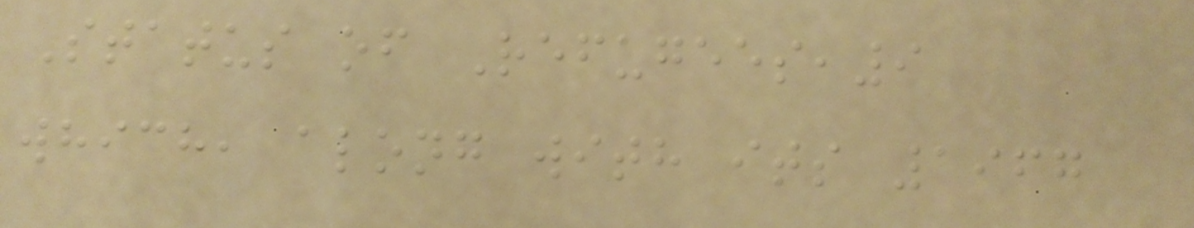Status of Refugees,9
which, along with its 1967
